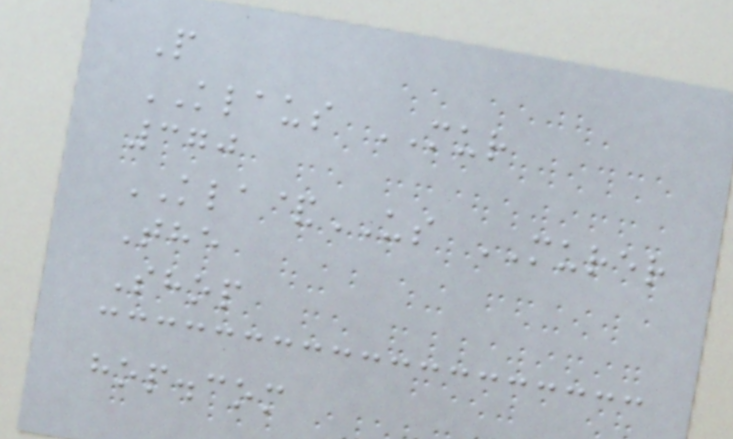P
KLAUS MUR
370
KLA&US MURER
The
Shop
hop.com
